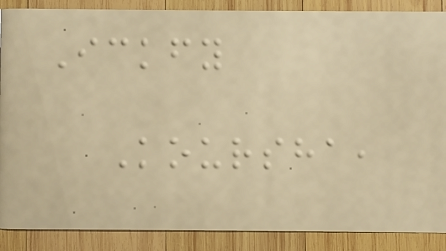Ickfy
Koursha,
